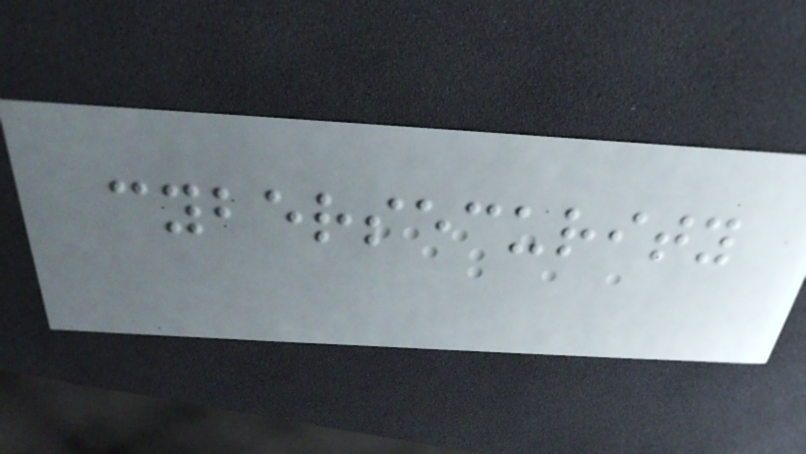cybersecurity
